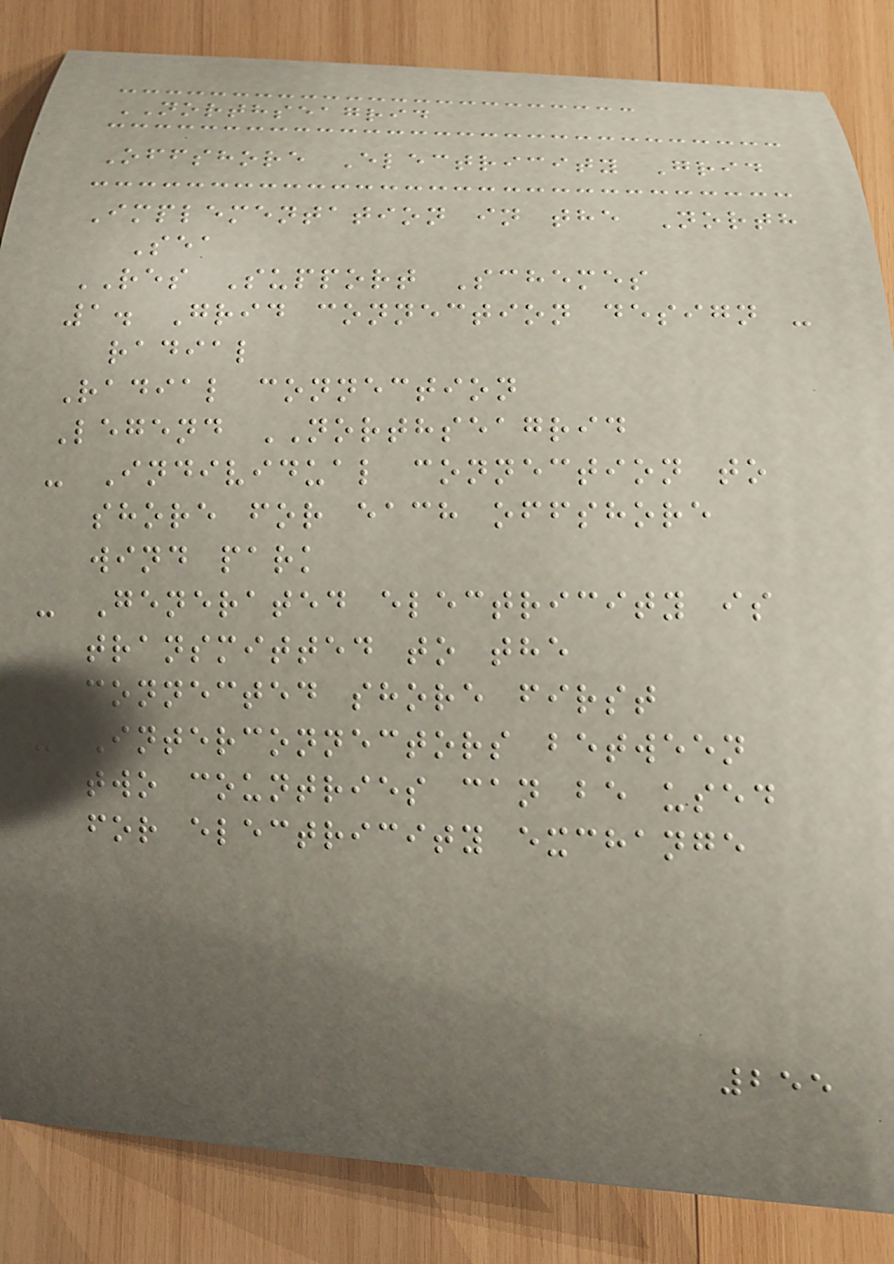NORTHSEAGRID
Offshore Electricity Grid
Implementation in the North
Sea
RES Support Schemes
1. Grid connection design -
radial
Radial connection
Legend NORTHSEAGRID
- Individual connection to
shore for each offshore
wind park
- Generated electricity is
transmitted to the
connected shore first
- Interconnectors between
two countries can be used
for electricity exchange
255
